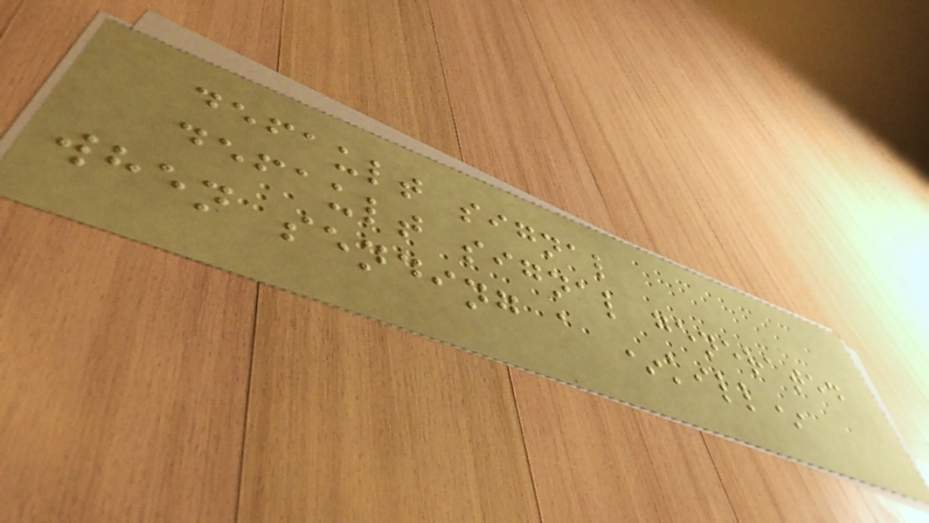default signal
default signal generated
when sending a *kill*
